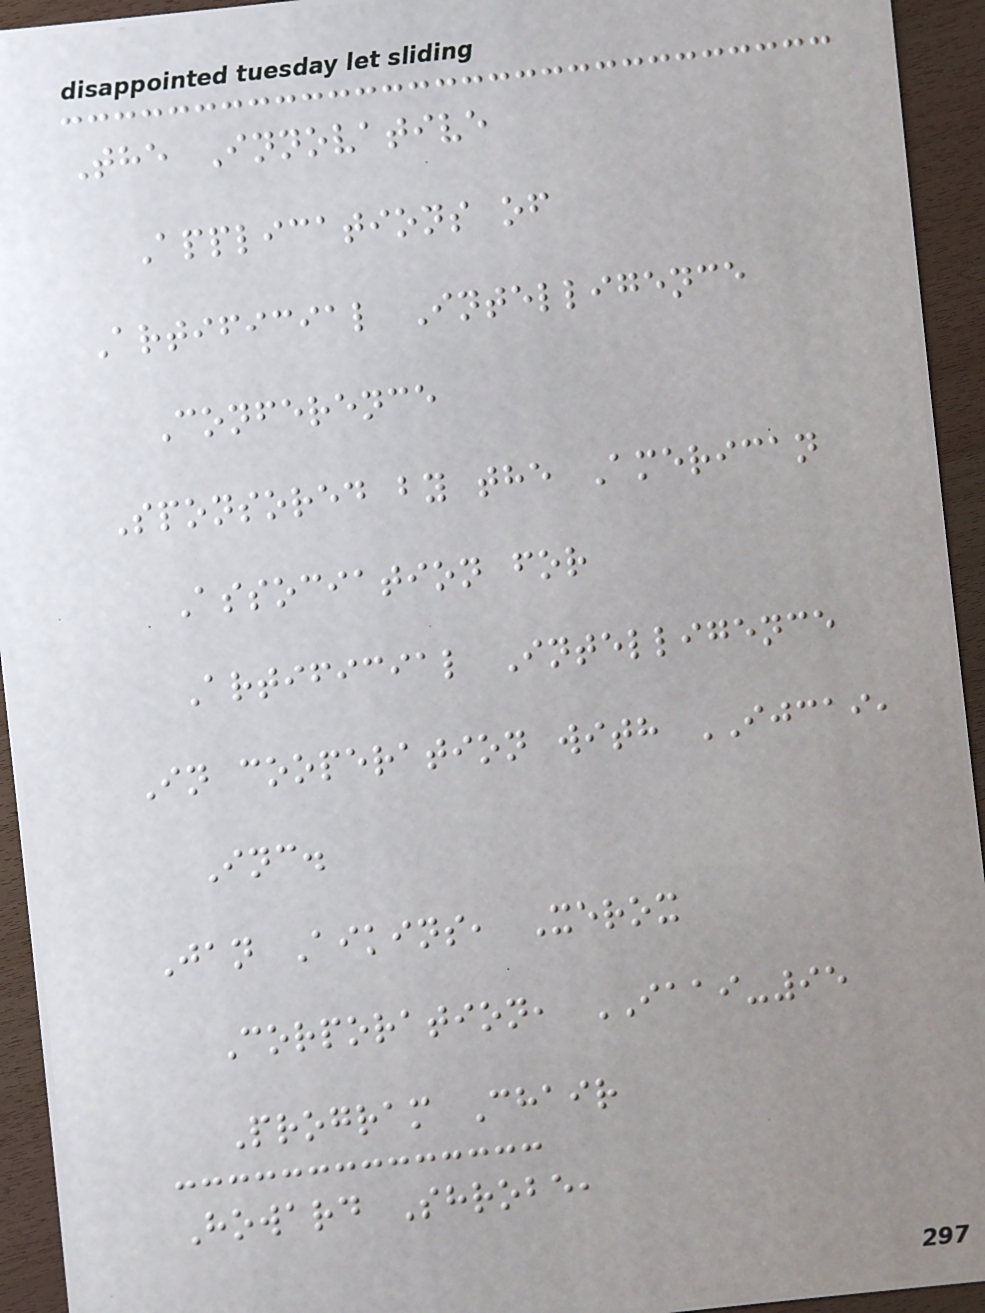The Innovative
Applications of
Artificial Intelligence
Conference
Sponsored by the American
Association for
Artificial Intelligence
In cooperation with IJCAI,
Inc.
Jan Aikins, Xerox
Corporation, IAAI-95
Program Chair
Howard Shrobe,
